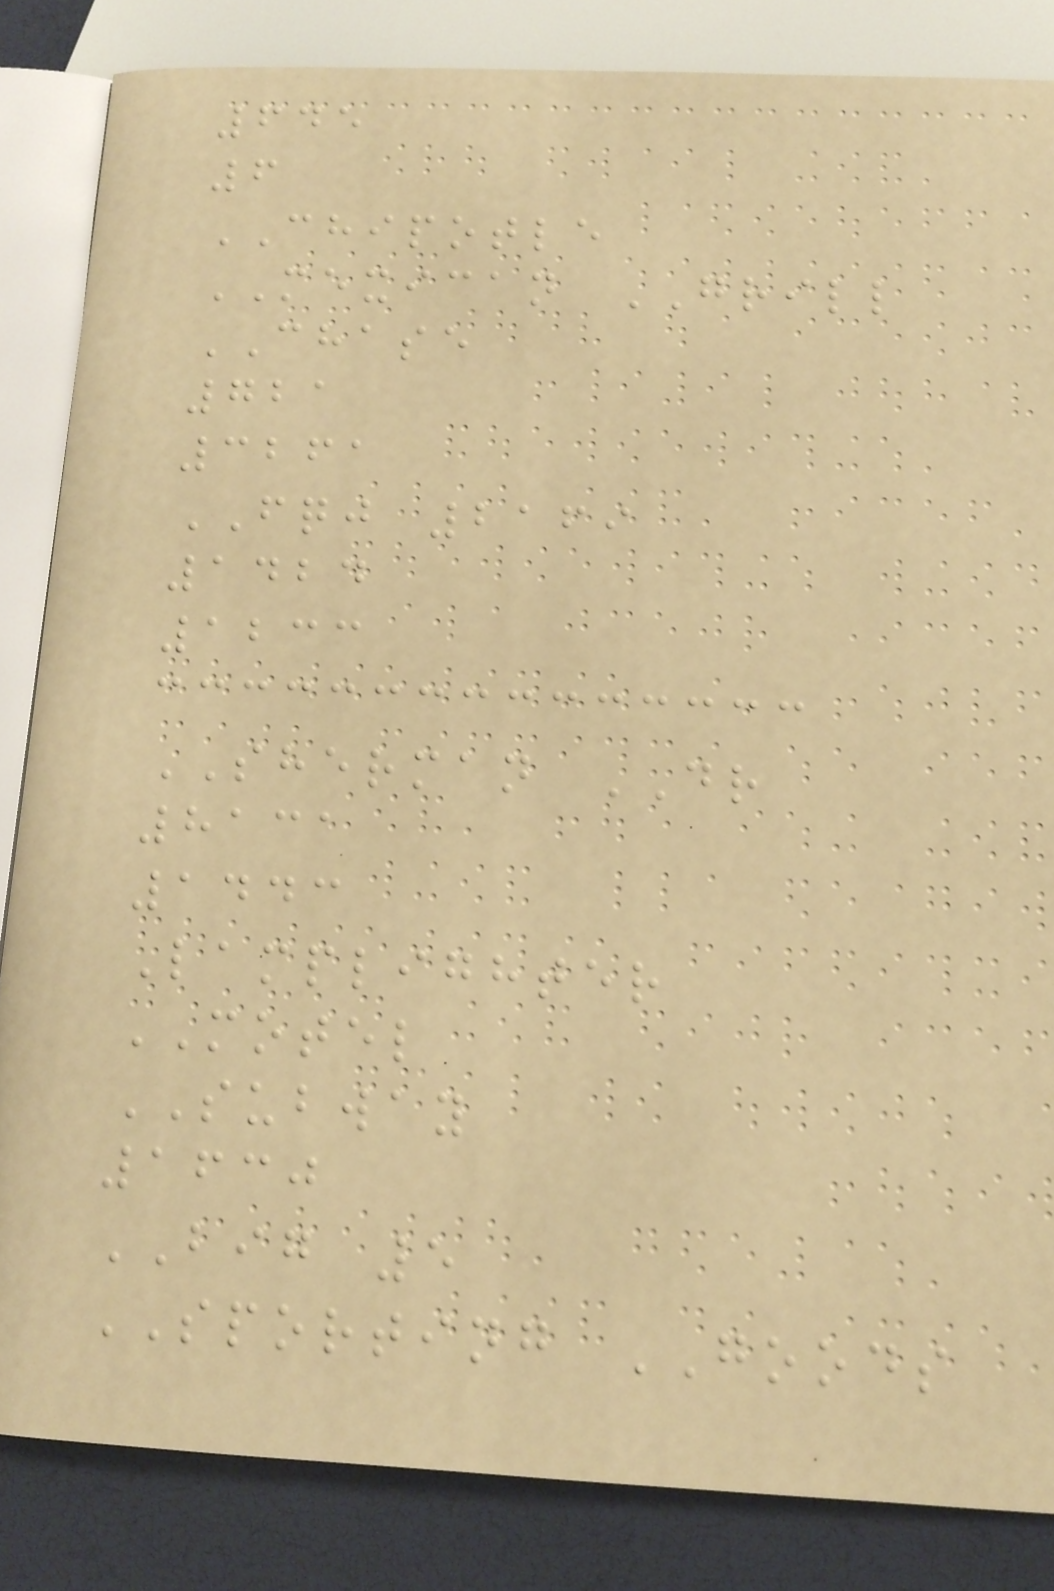645
6
CHIPOTLE
MEXICAN GRILL
CHASE
721
3261
FQJ 2169
1424
1233
SHERMAN DR
8131
1443
Lamplighter
MOTEL
SUBWAY
1630
BIG 5
SPORTING GOODS
